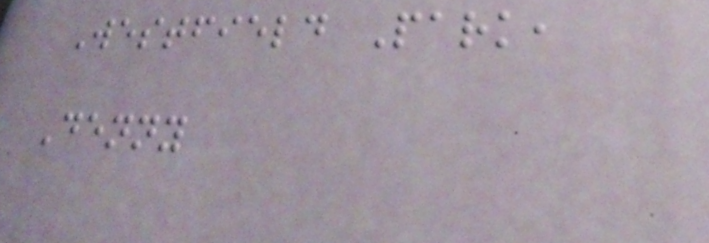Westfield Park,
Denny
